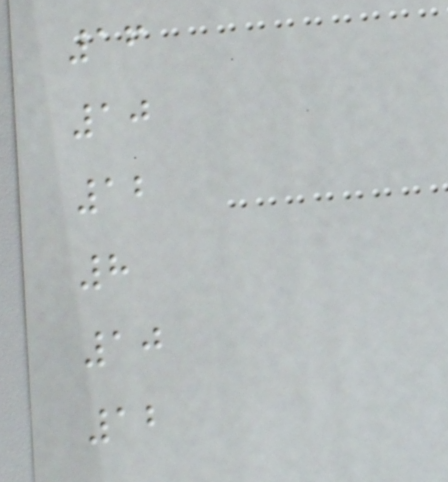16
10
12
8
10
12
